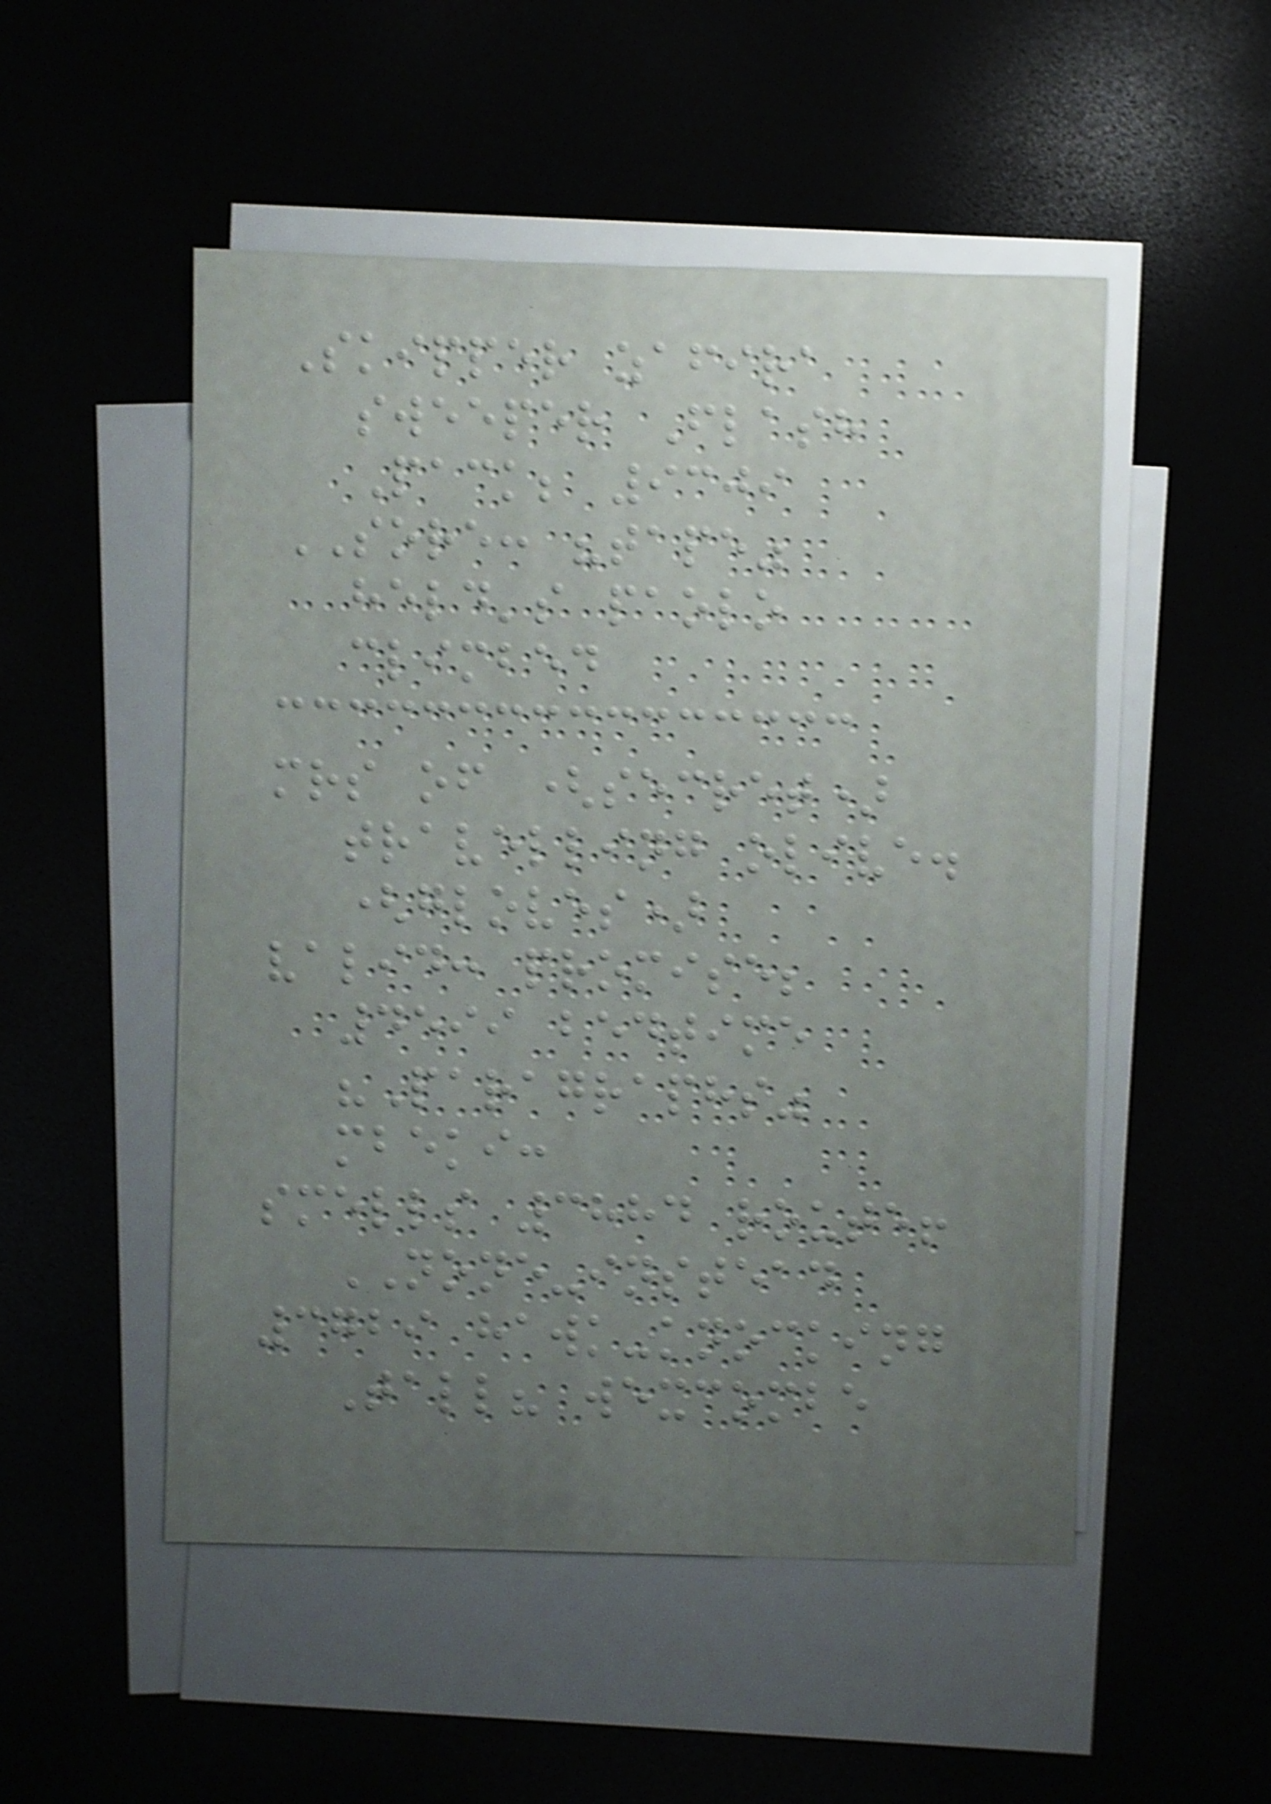Skipper zafira
sweeper Flash
Pack; 9309
SORE: "tape"
held's paolo
climbed
mrs of (secret)
travelling olive.
(gloves)
valid: promise;
4599 bedtime
"Paragraphs"
mbeki:
smells 3884 route!
NONE-instead
3729 hawk-knocking
Tall? wexcombe
